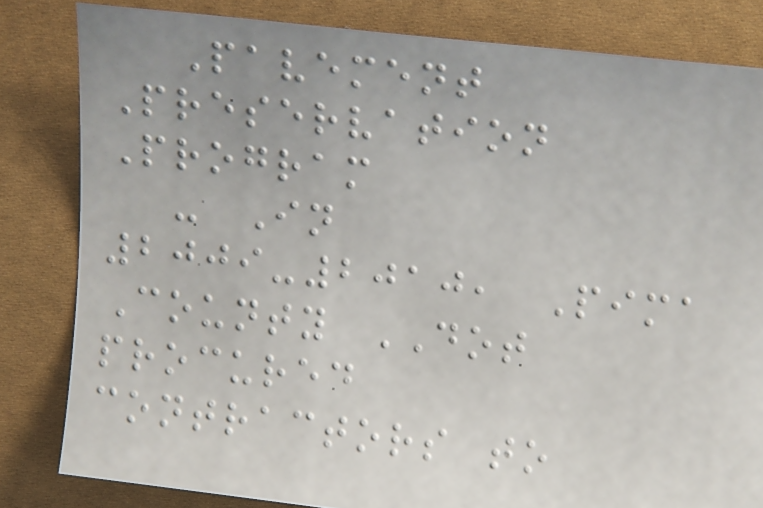Pavement
Preservation
Program
- In
2009-2010, Pima
County DOT
procured
contractors to
